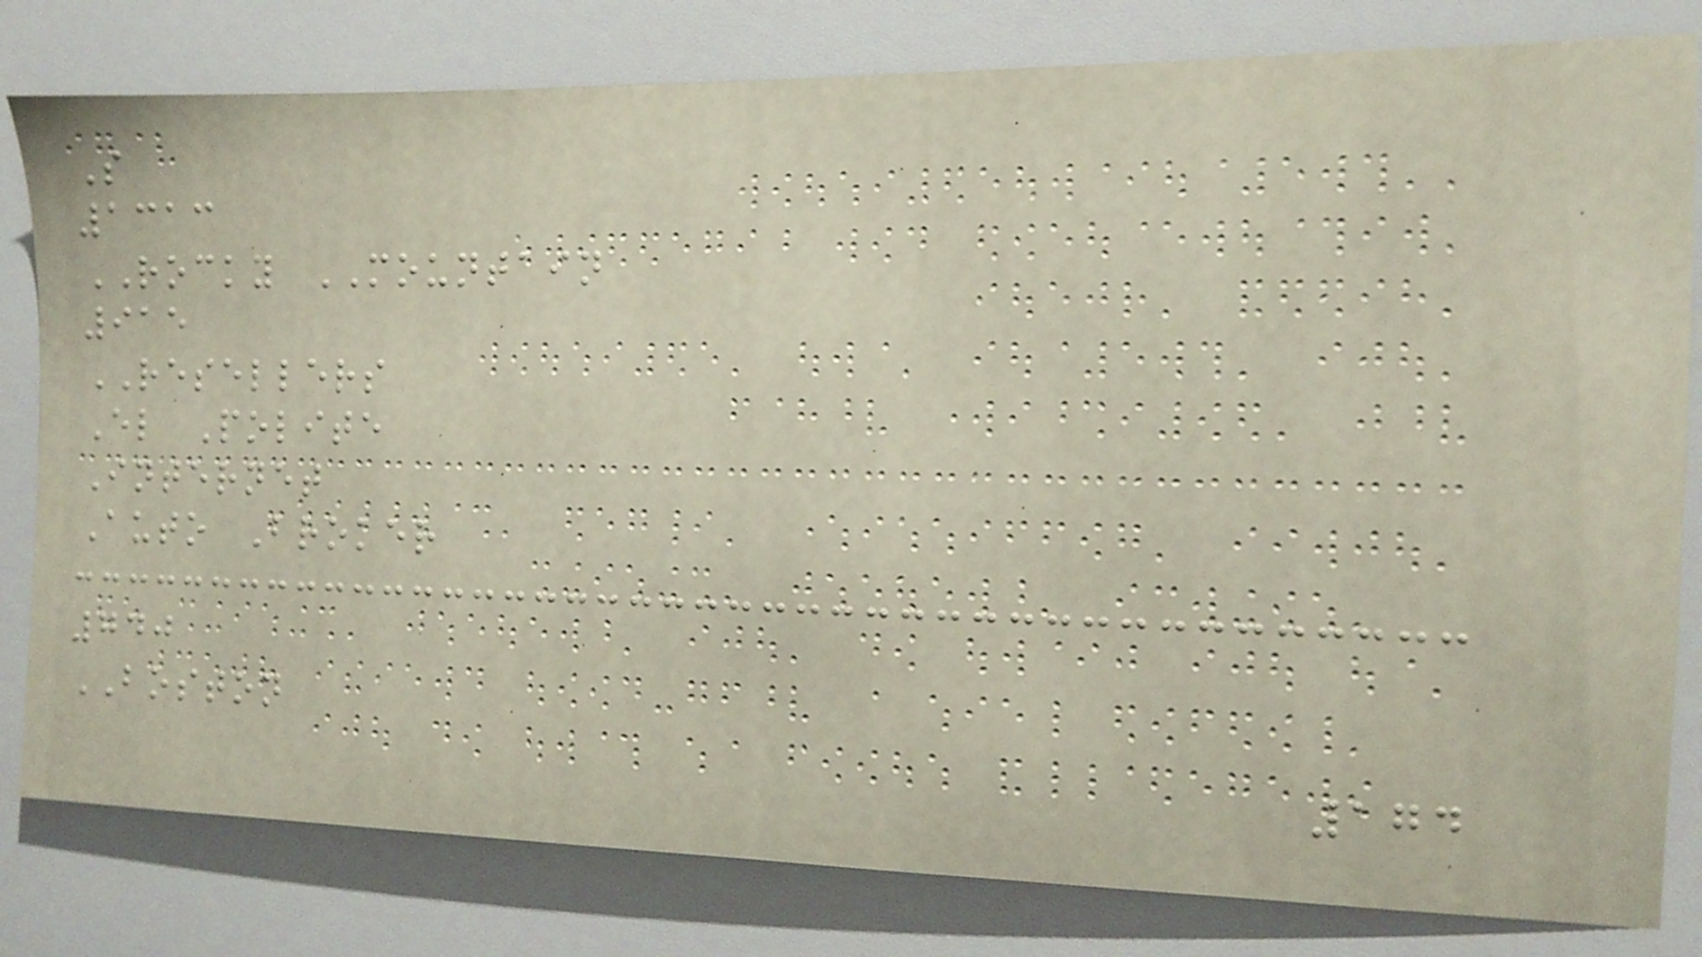S
1313
ROCKY MOUNTAIN
915
RESELLERS
El Polite
Internet
Auto Broker
740
BOSTON
174
